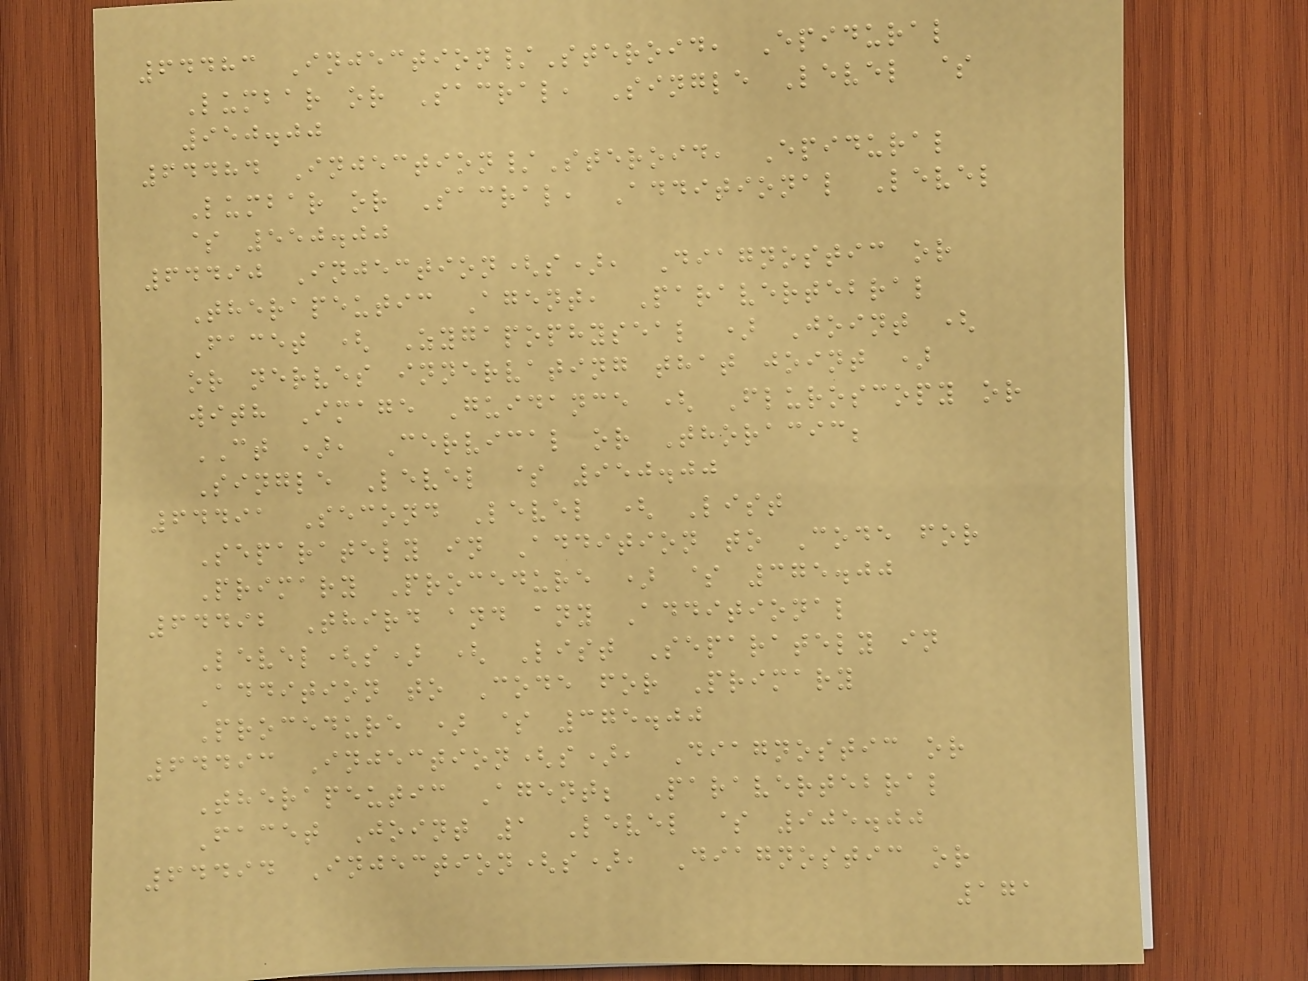64483 Injection/Steroid, Epidural
Lumbar or Sacral, Single Level $
950.00
64484 Injection/Steroid, Epidural
Lumbar or Sacral, Additional Level
$ 550.00
64490 Injection(s), Diagnostic or
Therapeutic Agent, Paravertebral
Facet ( Zygapophyseal ) Joint (
or nerves innervating that joint )
with Image Guidance ( Fluroscopy or
CT ), Cervical or Thoracic;
Single Level $ 950.00
64491 Second Level ( List
Separately in Addition to Code for
Primary Procedure ) $ 375.00
64492 Third and any Additional
Level(s) ( List Separately in
Addition to Code for Primary
Procedure ) $ 375.00
64493 Injection(s), Diagnostic or
Therapeutic Agent; Paravertebral
Facet Joint 1 Level $ 905.00
64494 Injection(s), Diagnostic or
171
